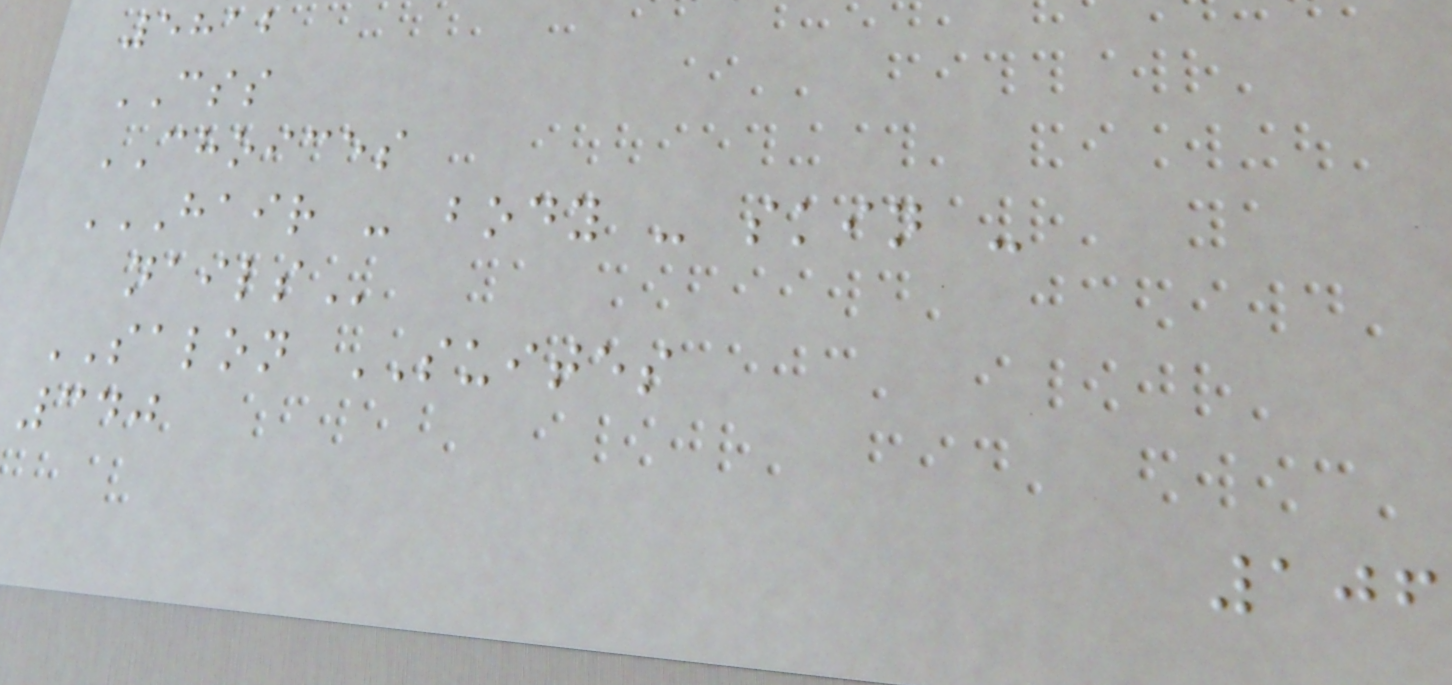5812
CSS
CHOICES
HAIR - BODY - SKIN -
NAILS
SALON SUITES
340
106
